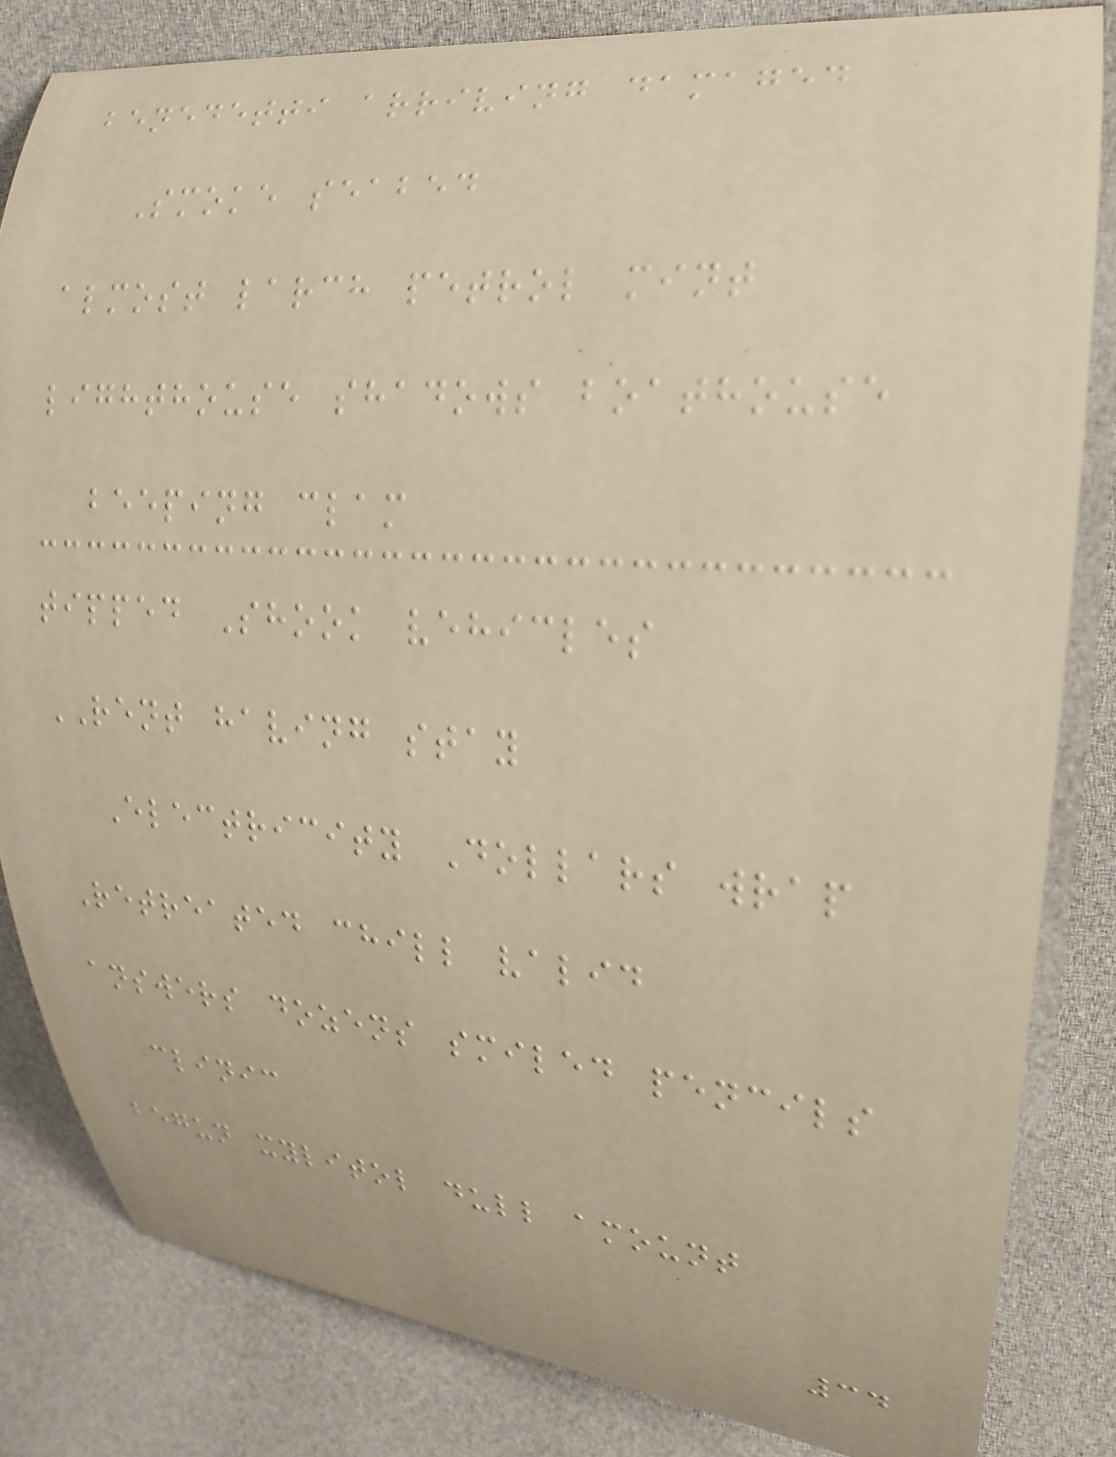benedetti arriving damaged
Smoke seabed
almost larch petrol mint
lighthouse shadows boathouse
beeping clam
tipped Shook vehicles
RENT having stay
Electricity Dollars wrap
Retreated chill valid
answers dozens smiled pencils
clinic
begun xylitol dull amount
34
